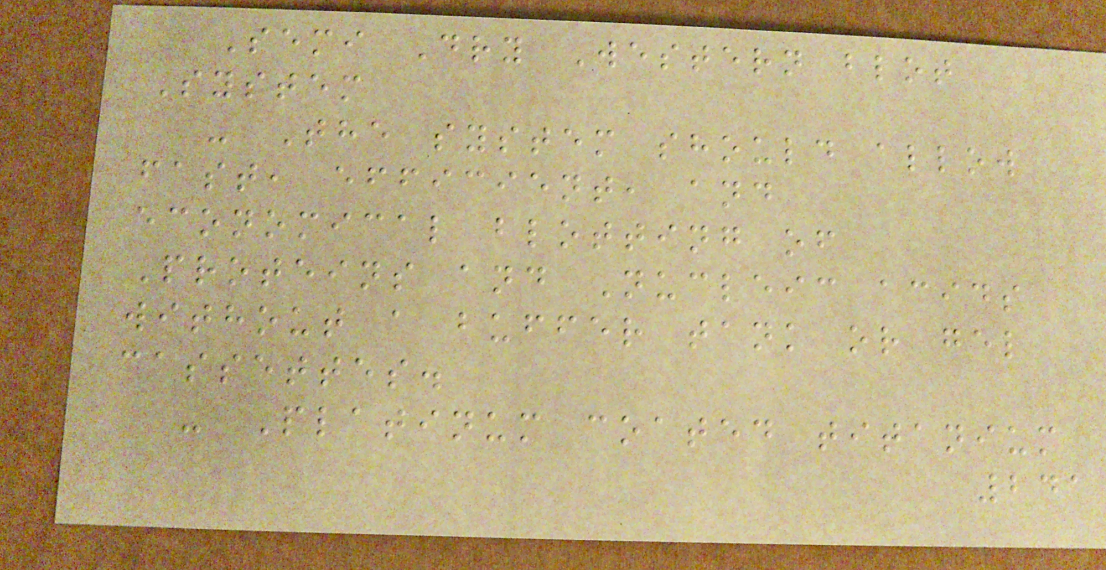Semi Dry Western blot
System
- The system should allow
fast, efficient, and
economical blotting of
Proteins and Nucleic acids
without a buffer tank or gel
cassettes.
- Platinum coated titanium
241
